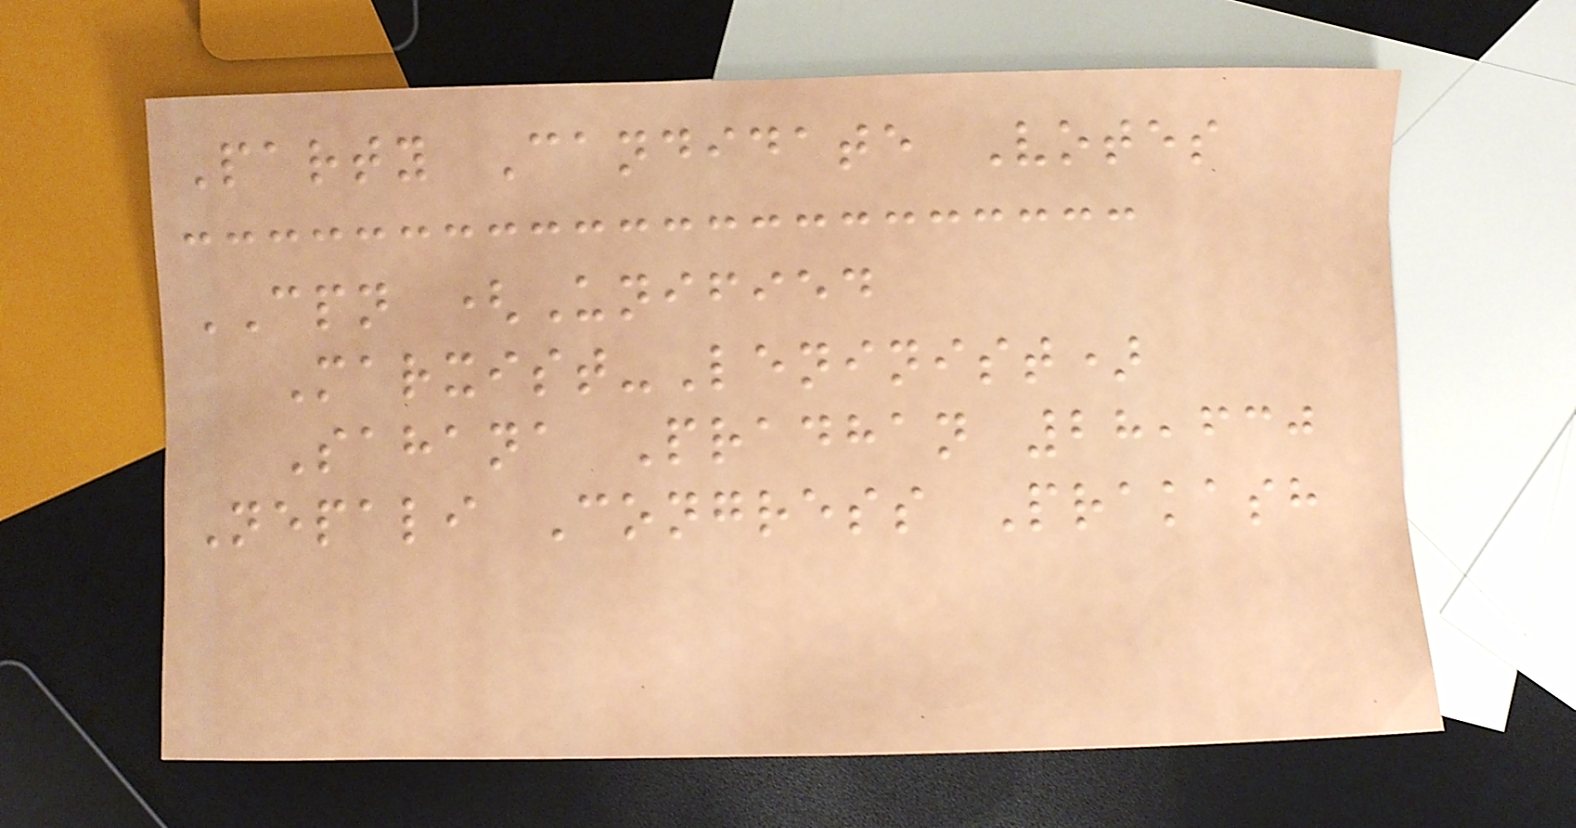Party Candidate Votes
CPN (Unified
Marxist-Leninist)
Sahana Pradhan 28,630
Nepali Congress Prakash
